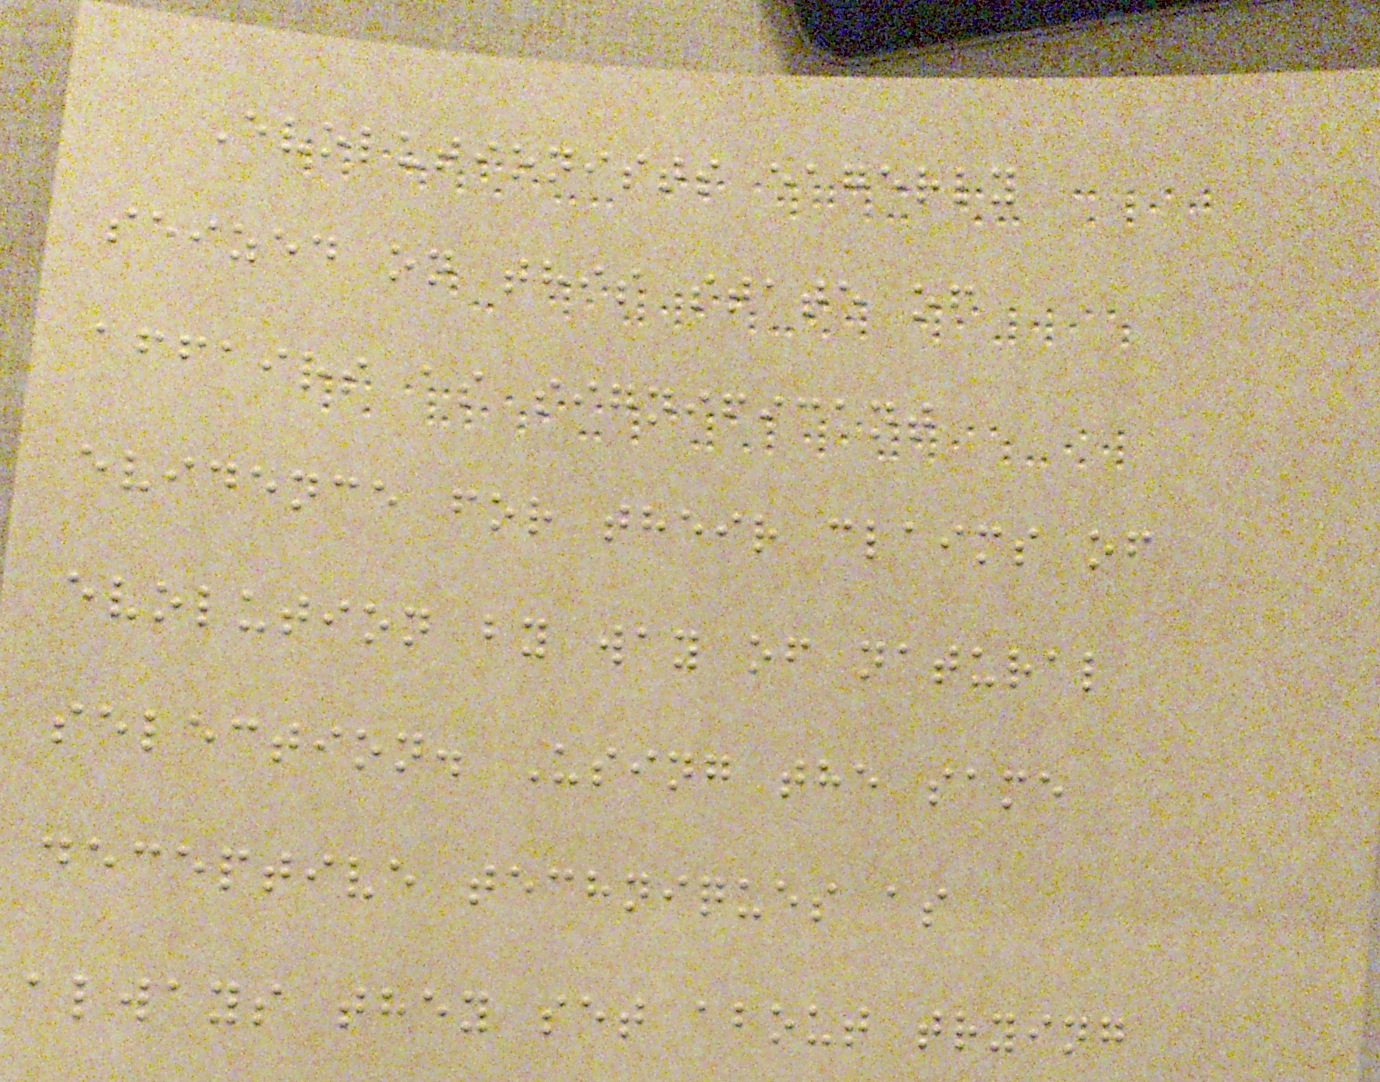Evolutionists eagerly
seized on this state of
affairs as significant
evidence for their claims of
evolution by way of natural
selection. Using the same
deceptive techniques as
always they set about trying
